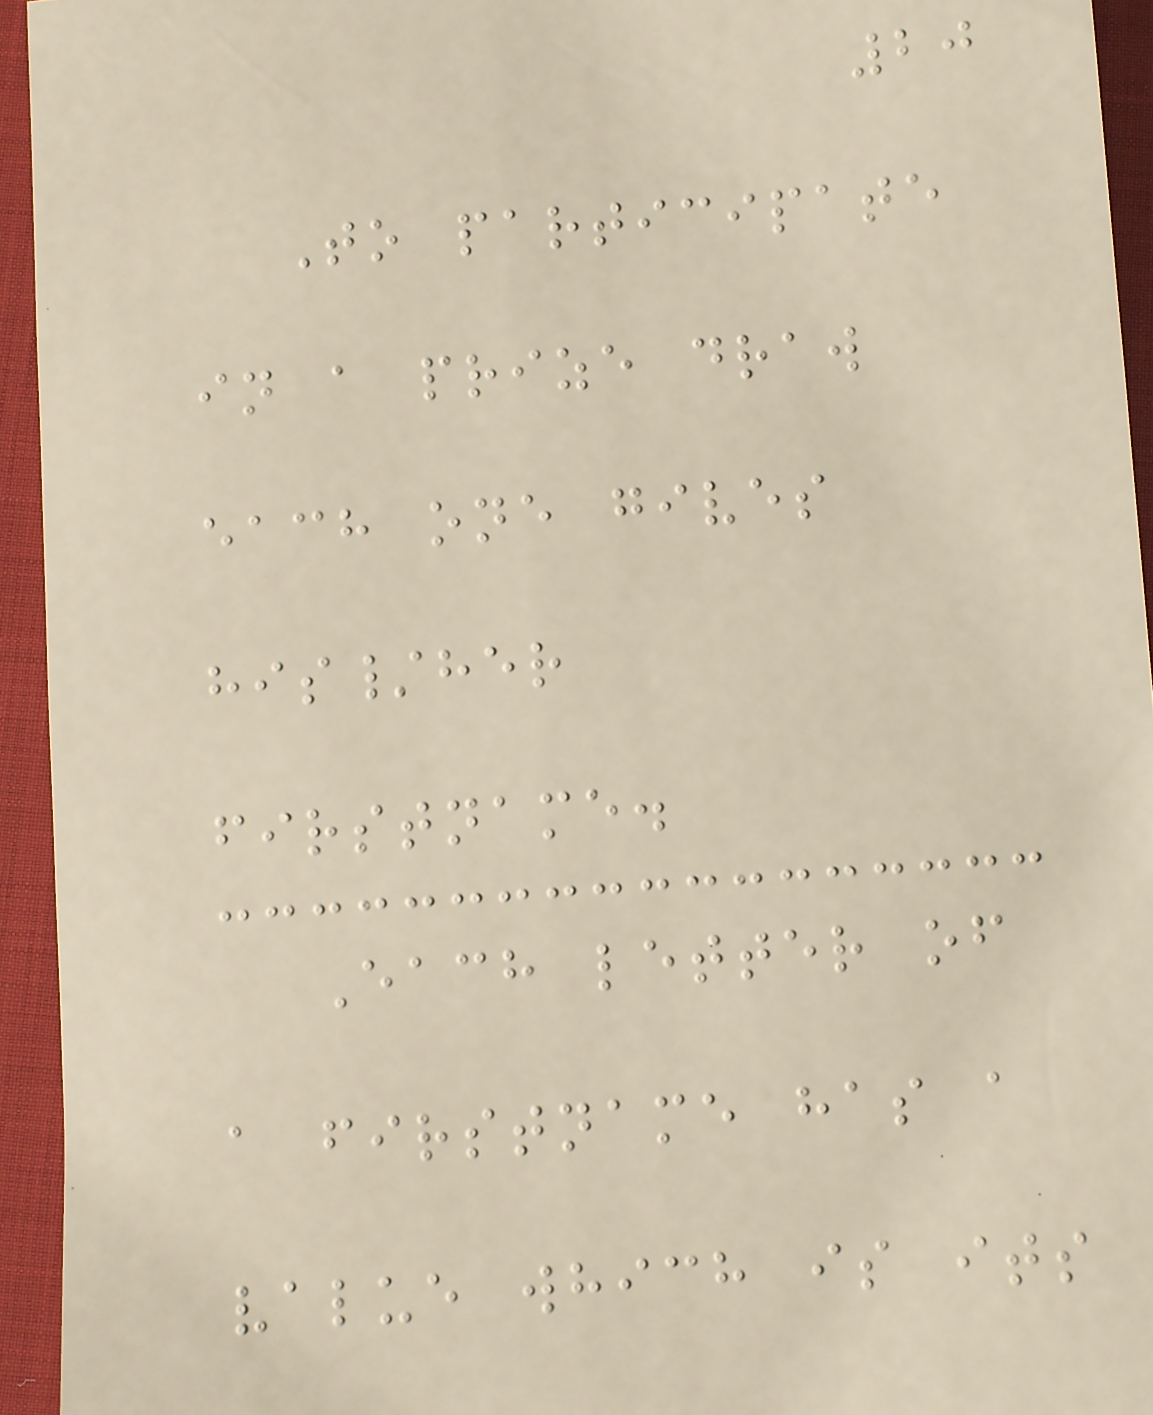20
To participate
in a prize draw
each one gives
his/her
firstname.
Each letter of
a firstname has a
value which is its
